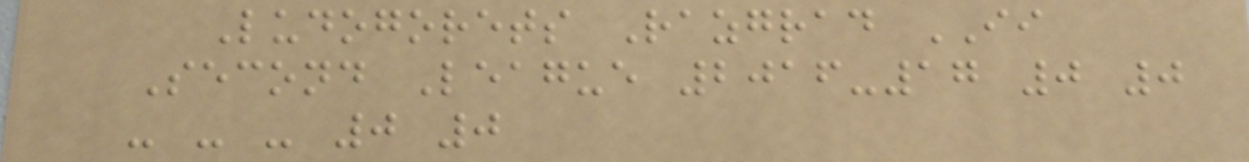Ludogorets Razgrad II
Second League 2016-17 0 0
- - - 0 0
